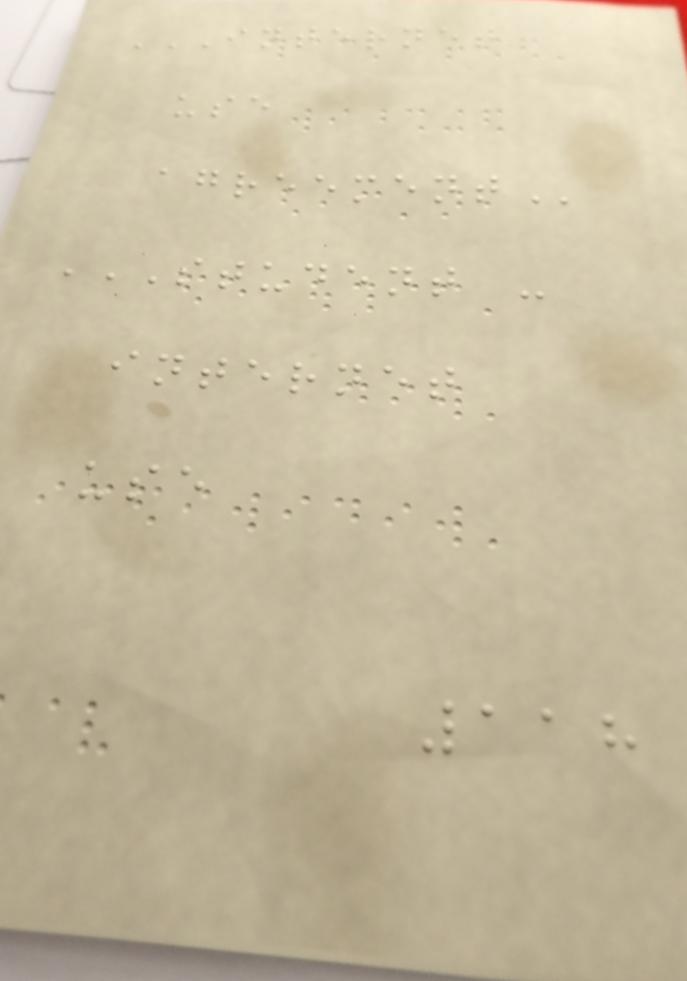INTERNET
USE
AGREEMENT
STUDENT -
INTERNET
USE
118
